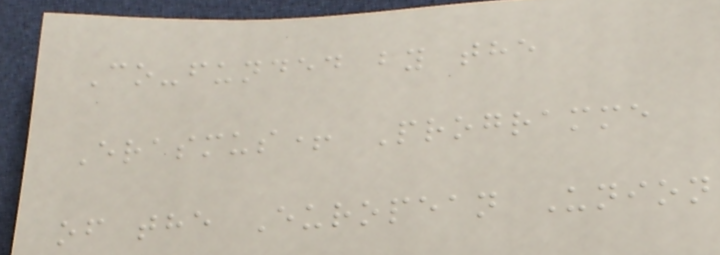Co-funded by the
Erasmus+ Programme
of the European Union
